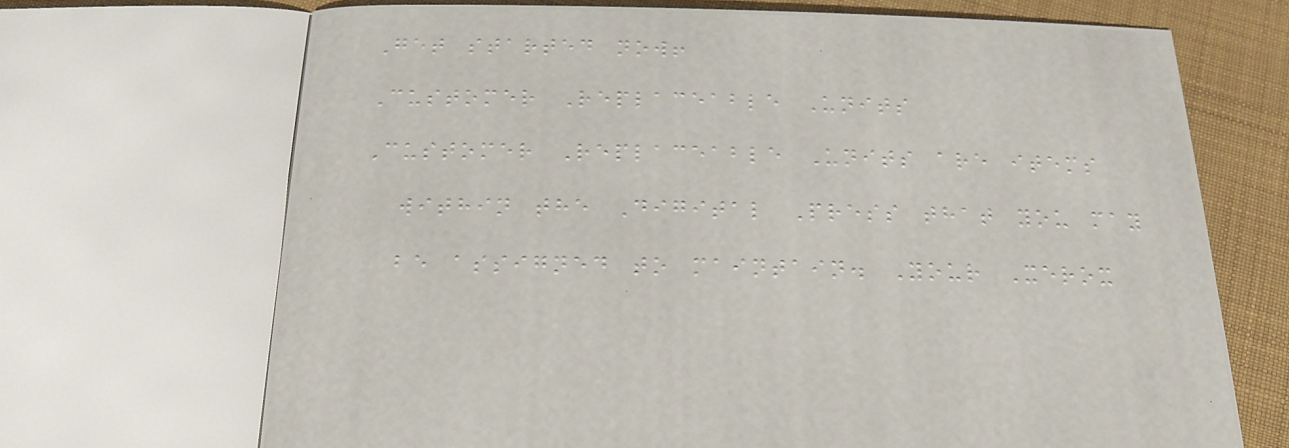Get started now!
Customer Replaceable Units
Customer Replaceable Units are items
within the Digital Press that you may
be assigned to maintain. Your Xerox
